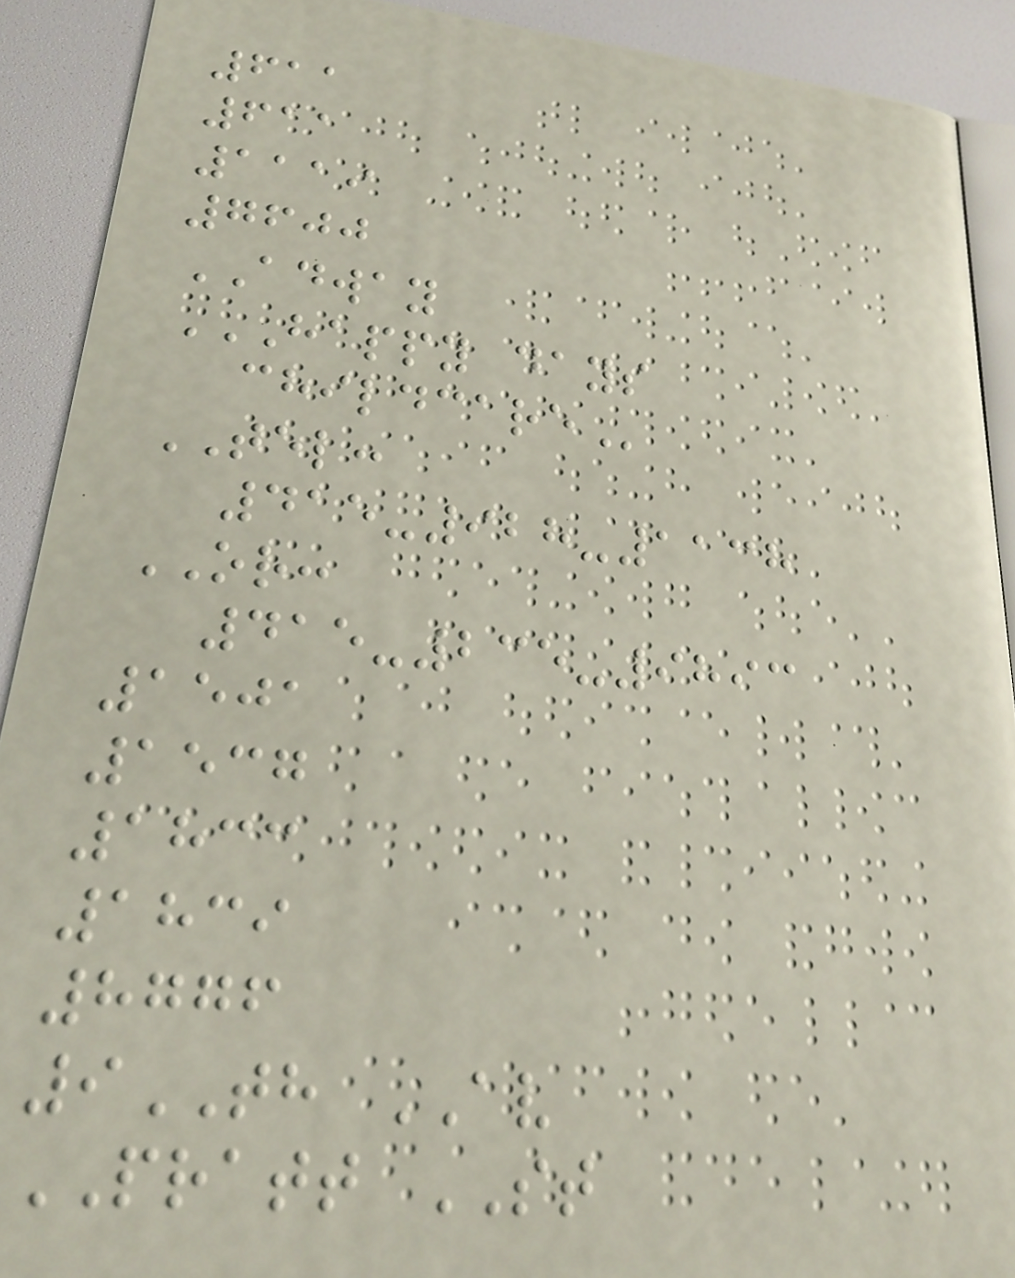611
611
1119
7600
ADWAY
HAPPY DAYS
CHILDCARE
TEL:
415-928-1138
OR:
415-235-9893
1501
1537
1833
1839
8776
9TH AV
PRATT ST
